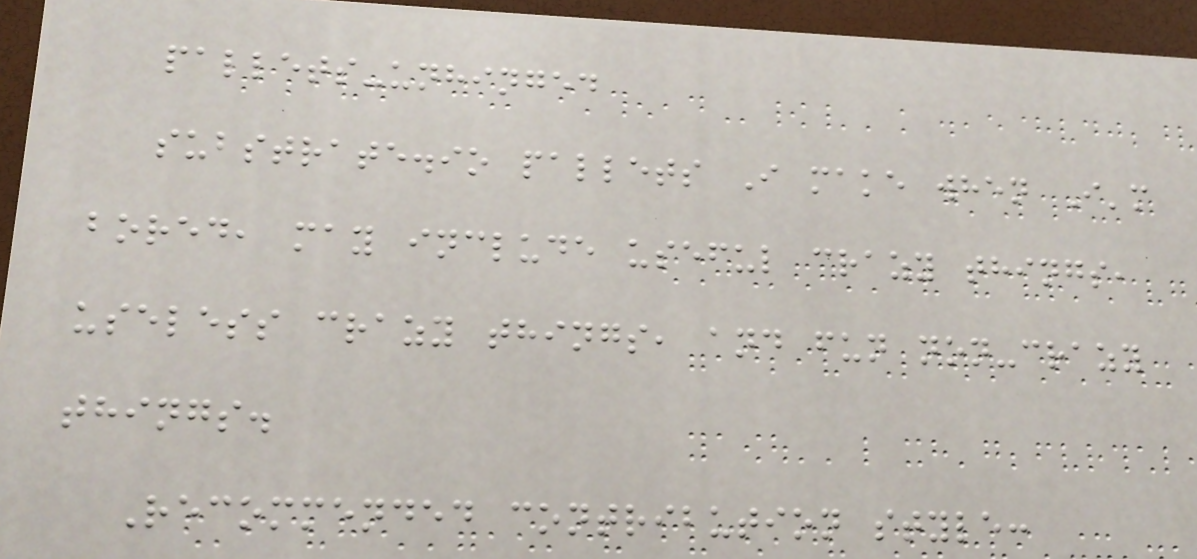pallets-unhinged
substrate.io pallets I make when I'm
bored, may include useful crazy things,
useless crazy things, and fun non-crazy
things.
Recommended contribution style:
